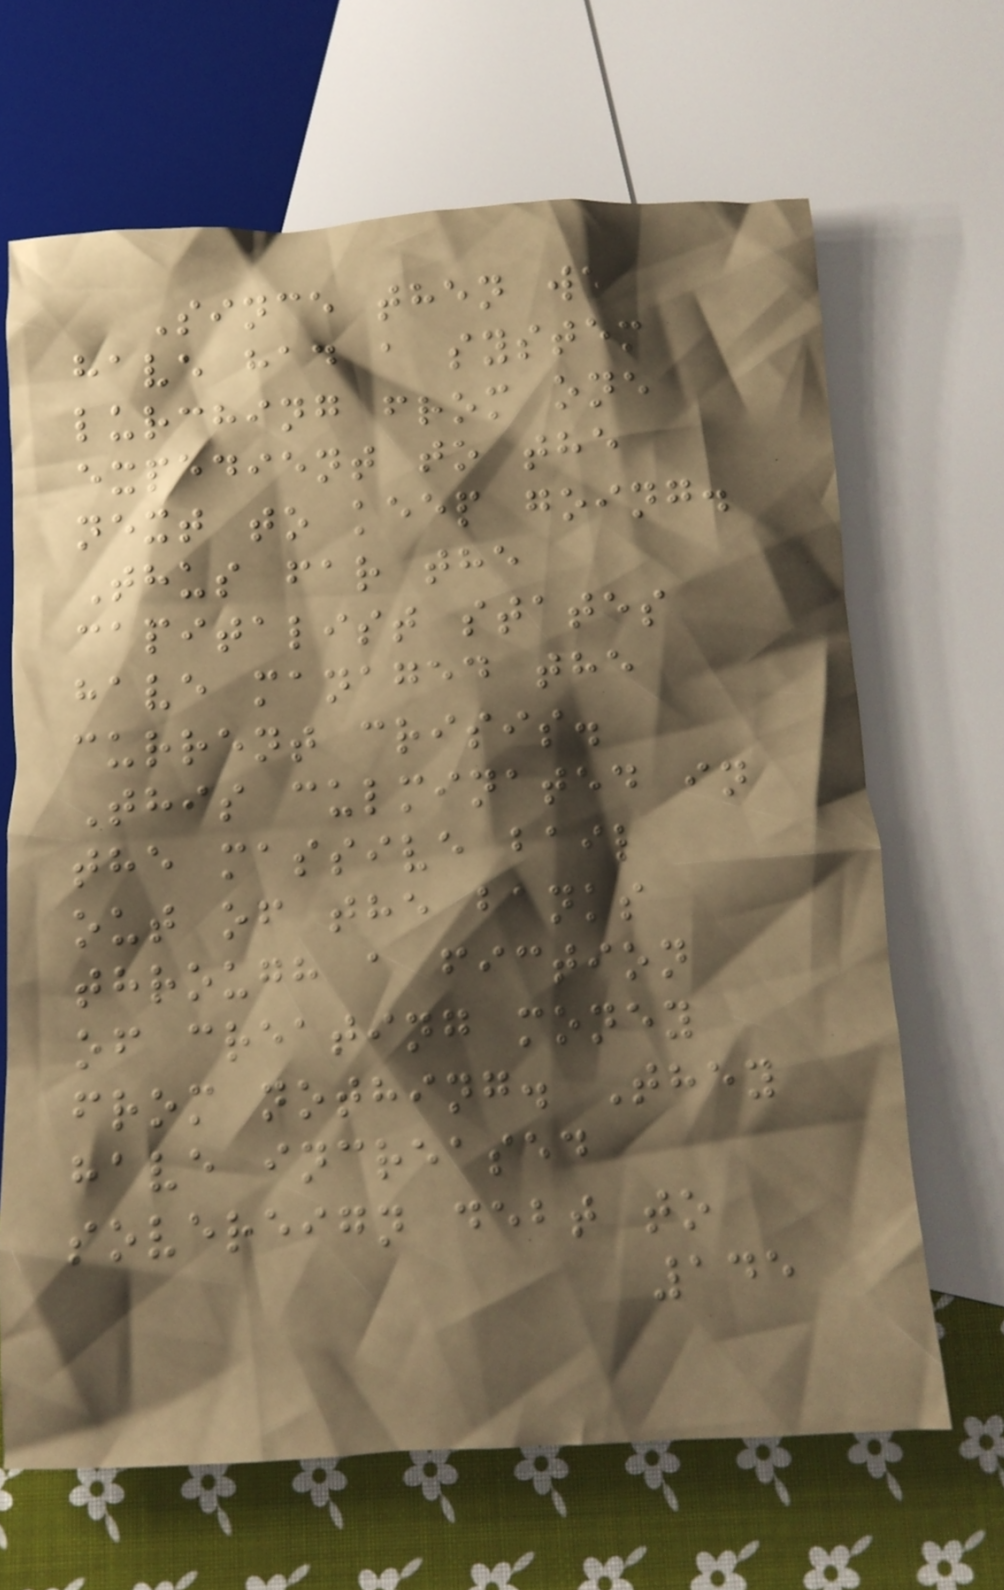Since then we
have had a system
lurching from one
expedient to the
next to keep going.
Thus far the
capitalist states
have managed the
current crisis.
This culminated in
the massive bail
out of the banks
through a fiction
of creating money
from nothing. They
have increased
sovereign debt to
145
